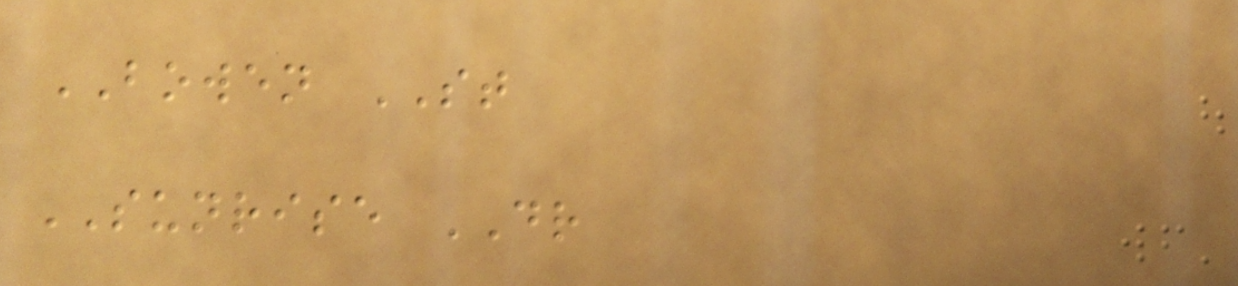BOWEN ST
SUNRISE DR
